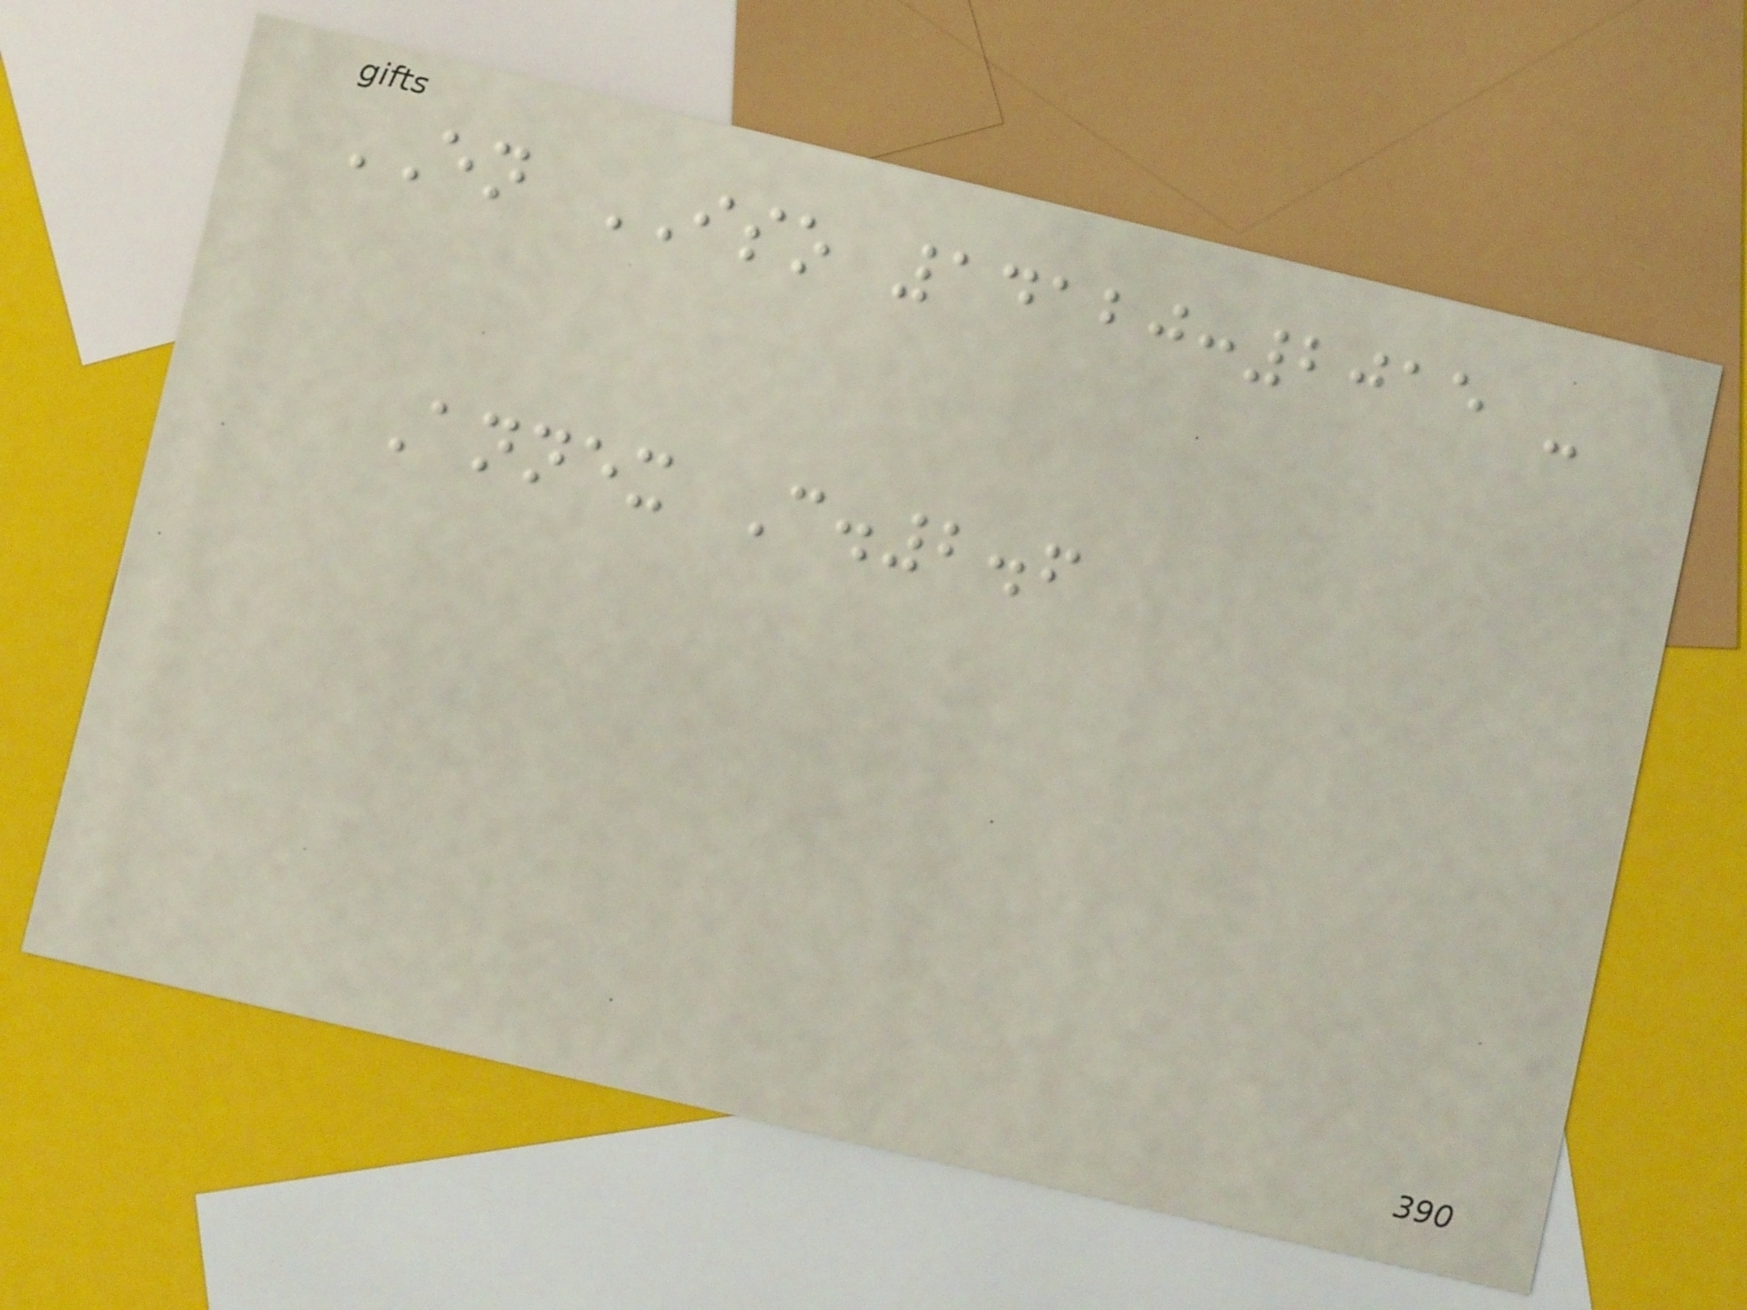EN ISO 14120:2015 -
Annex C.2.6
